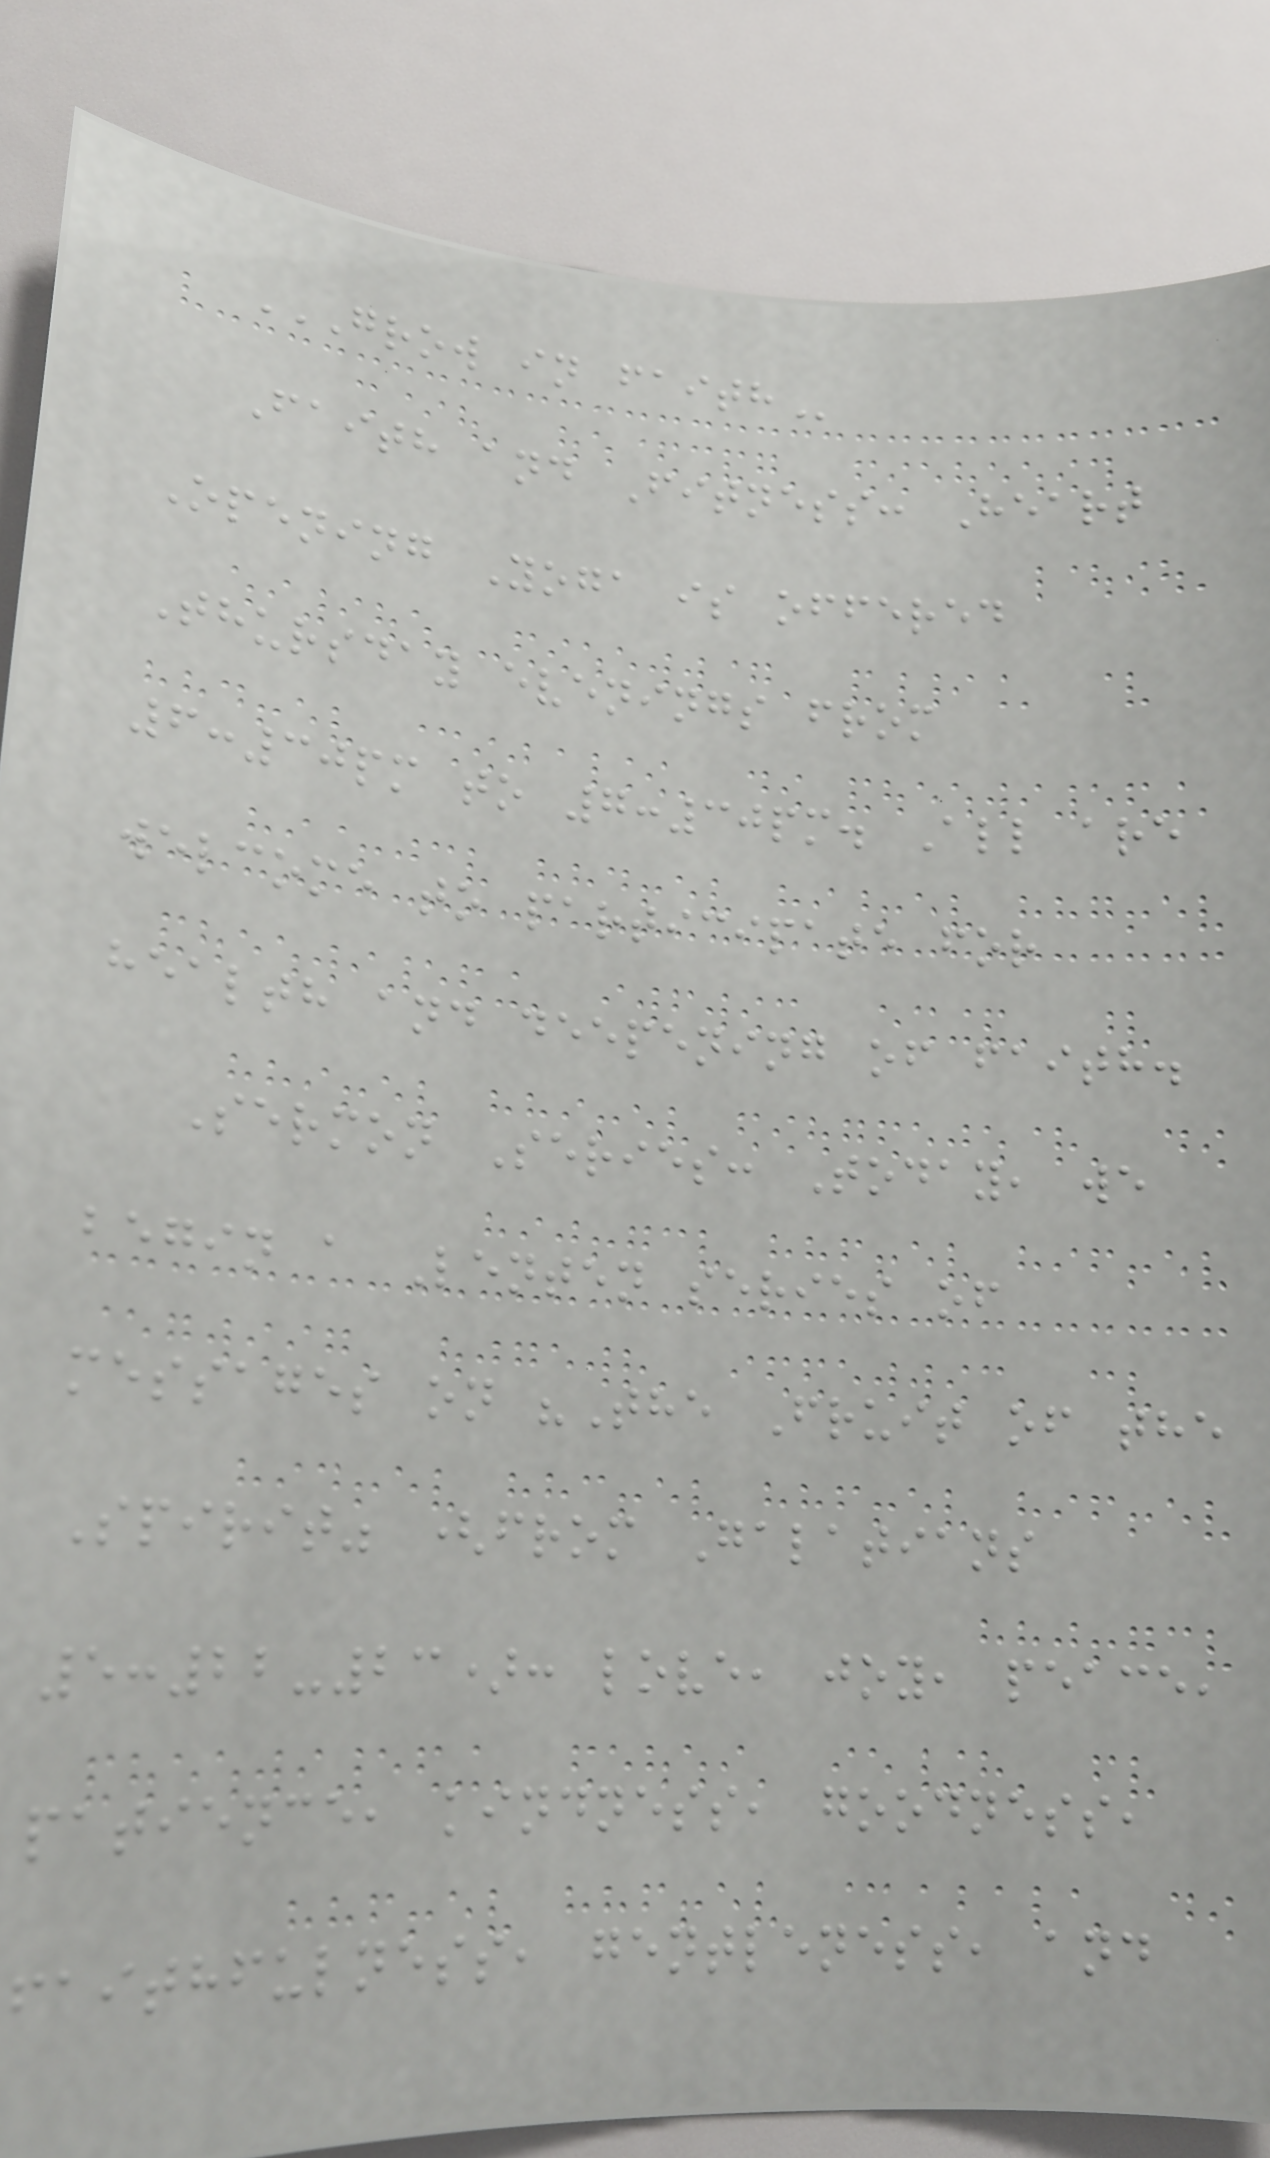GROW IN FAITH
Faith and Fitness: Heart
Opening Yoga is offered
Thursday evenings from
6:30pm to 7:30pm. All are
welcome to participate for
health and deepening of faith.
Sermon Series: Today, we
begin a Lenten series of
messages on "The Fruit of the
Spirit" (from Galatians
5:22-23): love, joy, peace,
patience, kindness, goodness,
faithfulness, gentleness, and
